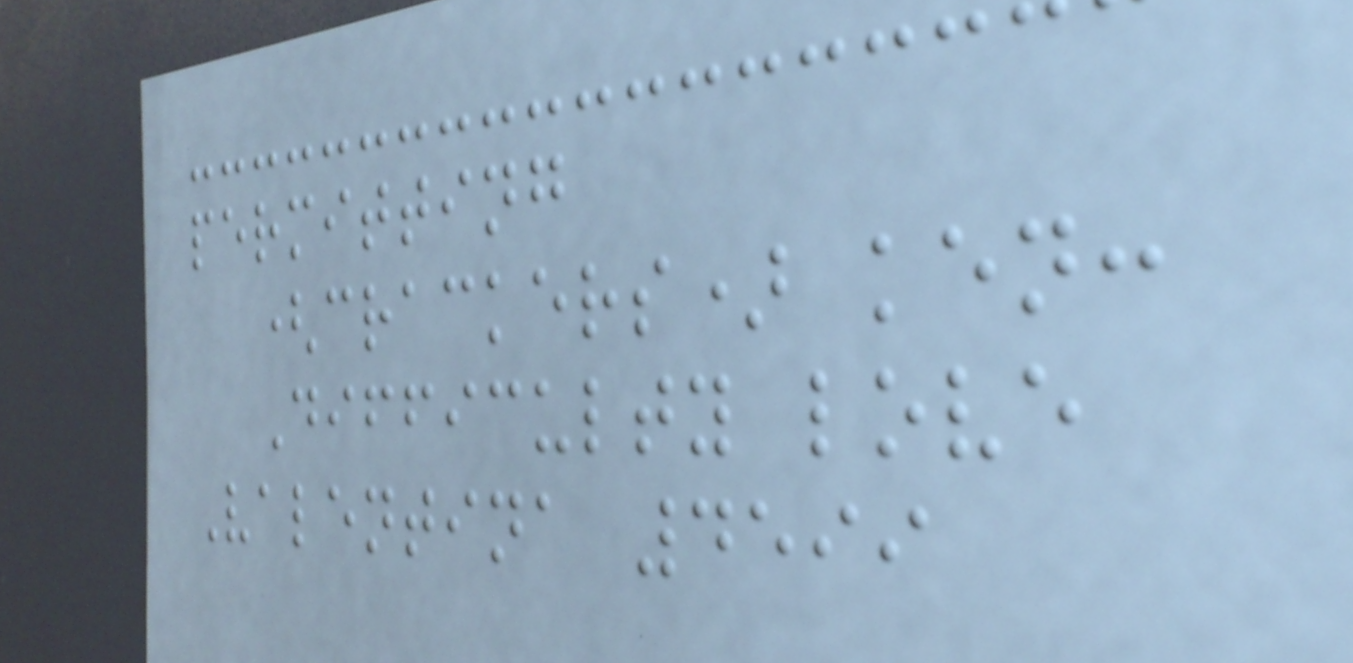permitting
(crackers) ken:
Difficulty love
Valentina 4599
